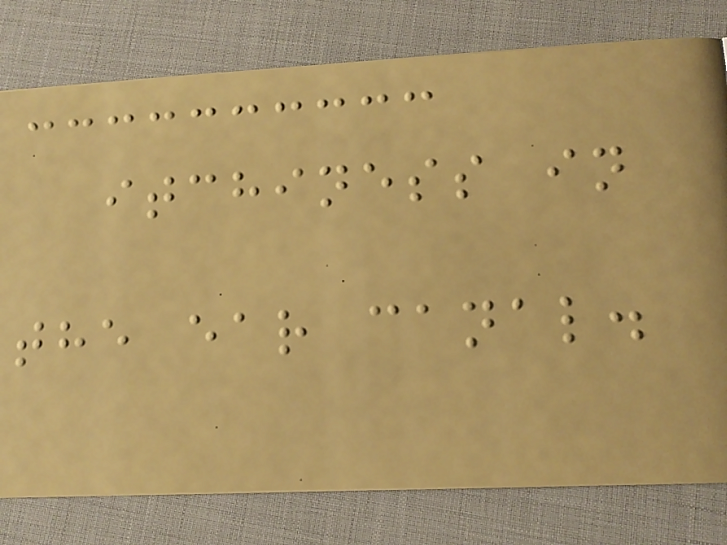itchiness in
the ear canal.
